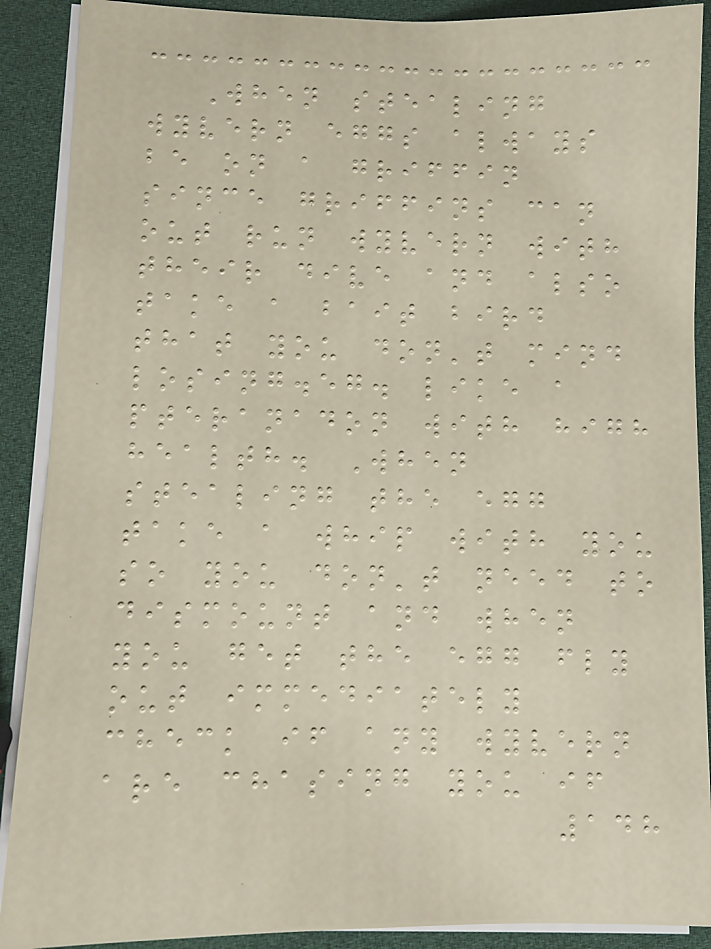When stealing
wyvern eggs always
be on a griffin
since griffins can
out run wyvern with
their dive and also
take a bait bird
that you don't mind
losing.eg. like a
pteranadon with high
health. When
stealing the egg
take a whip with you
so you don't need to
dismount and when
you get the egg fly
out immediately
check if any wyvern
are chasing you if
148
